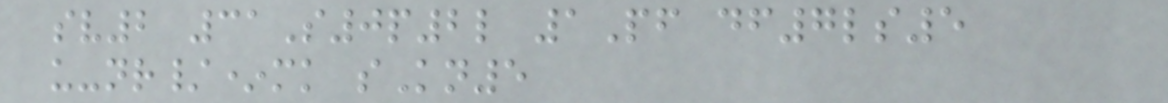sv2 31S0p2l 1Pf df7ls5
u-nr/*mk sKn5
